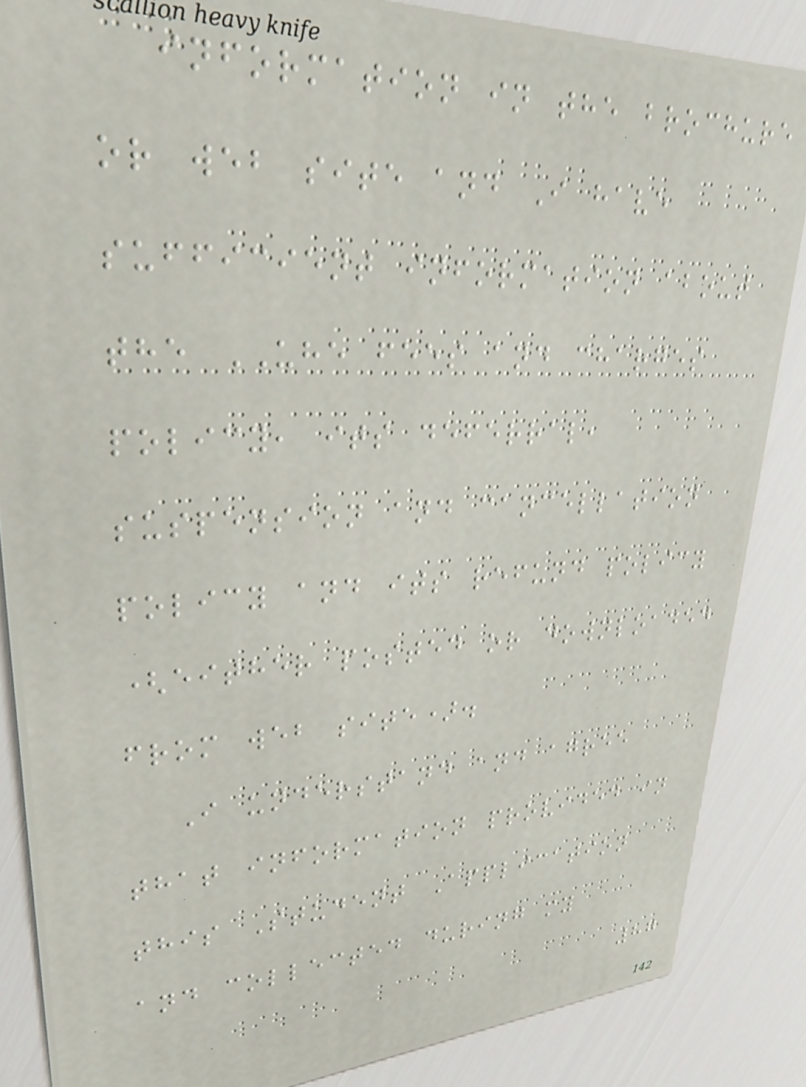information in the brochure
or web site and I have
sufficient information about
the UHE fees and charges
policy, its deferral,
suspension and cancellation
policy and its refund policy
(either posted or downloaded
from web site).
I understand and agree
that information provided in
this Student Application
and collected during my
87
